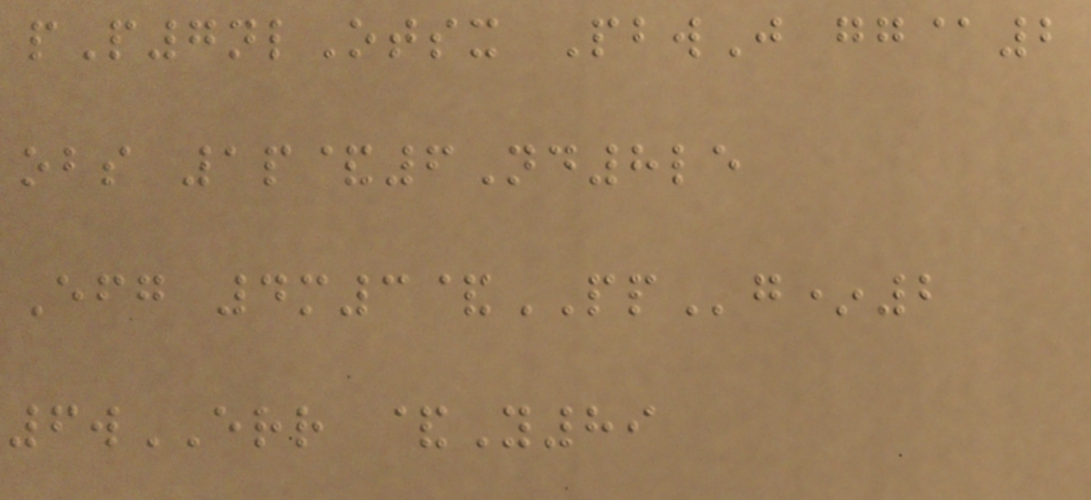pP7nlOtsx PbwJ gg@2
obs 1p&6Nd8le
Efg 4m3&PPg*2
6wERR &Y89
